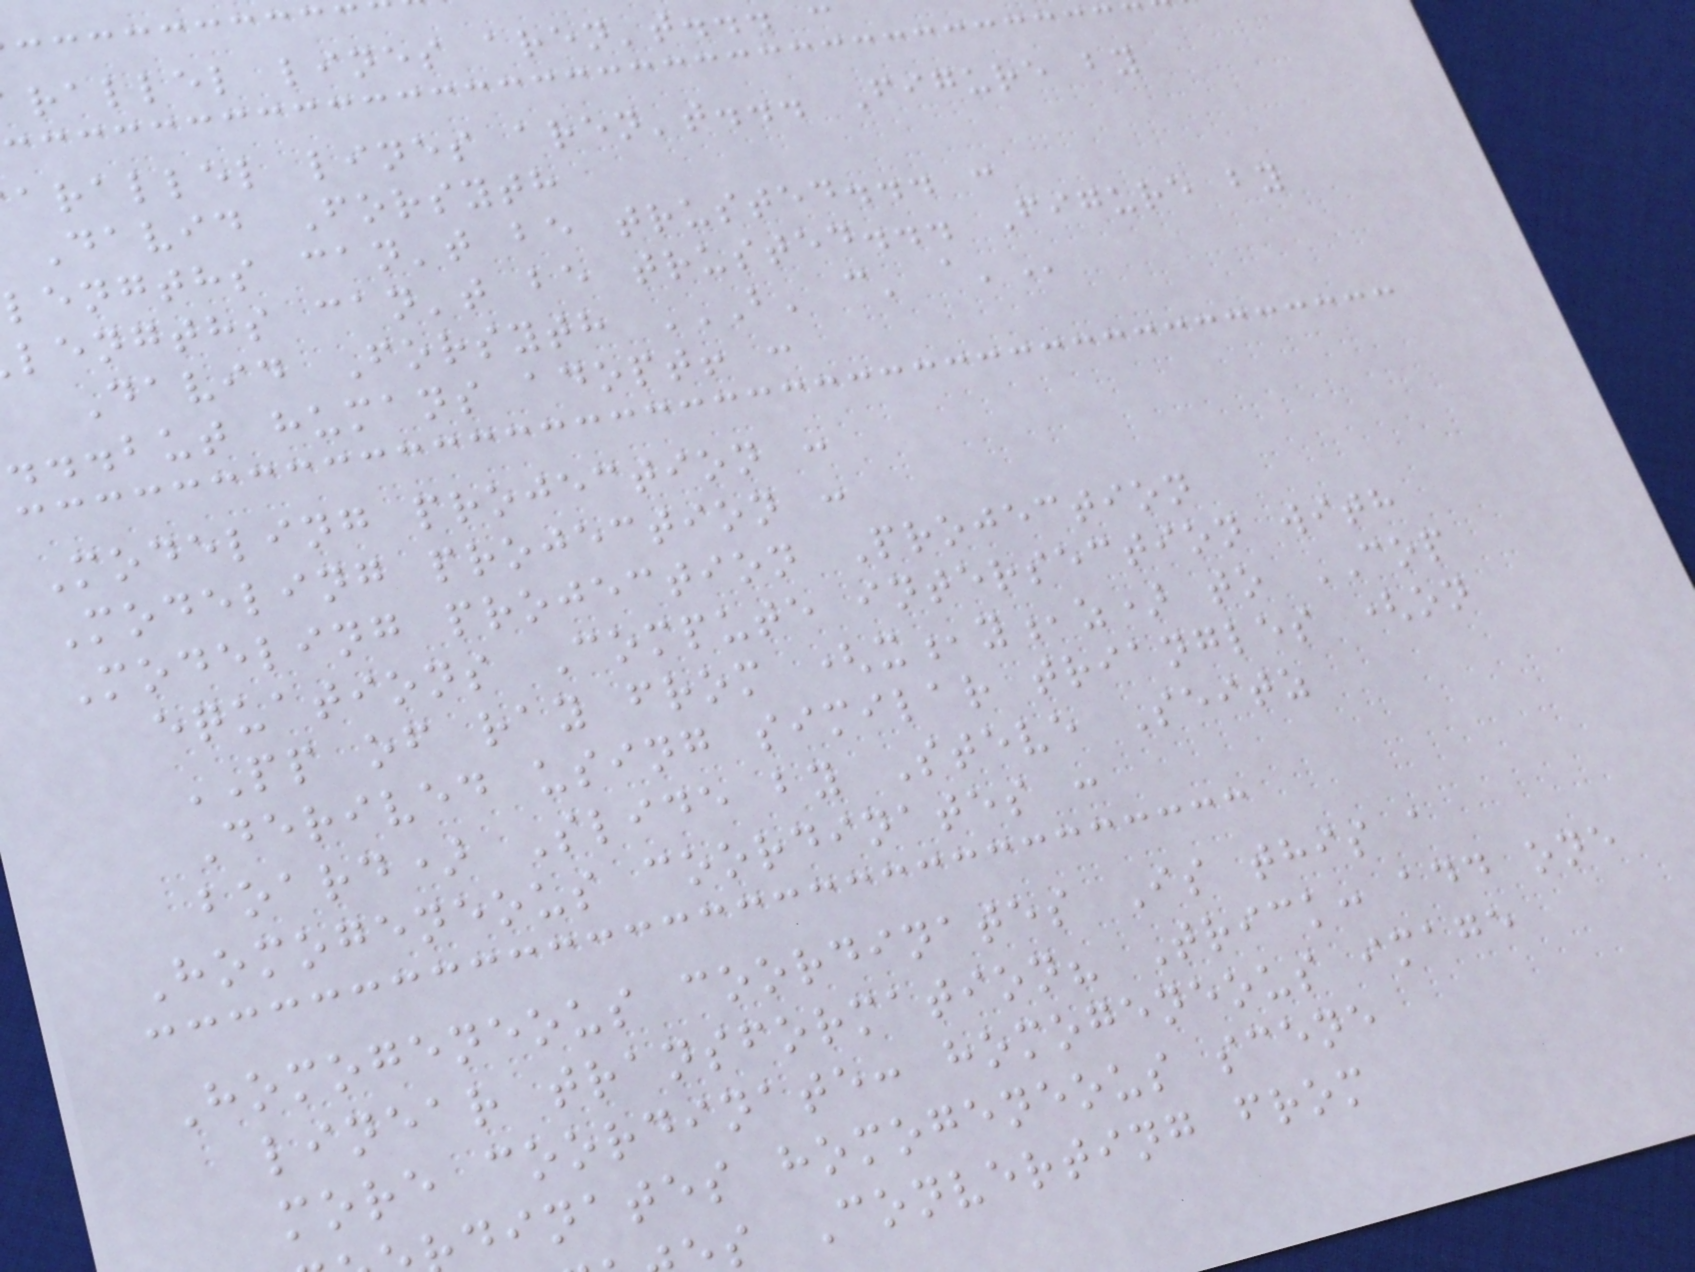rallel lines aren't...
arallel lines aren't... Figure by
David Forsyth
lengths can't be trusted... :
lengths can't be trusted... Figure by
David Forsyth B' C' A'
...but humans adopt! :
Modeling projection :
Modeling projection :
Modeling projection Projection
equations Compute intersection with
PP of ray from (x,y,z) to COP
Derived using similar triangles (on
board) Slide by Steve Seitz
Homogeneous coordinates :
Homogeneous coordinates Is this a
linear transformation? Trick: add one
more coordinate: homogeneous image
dinates homogeneous scene
s Converting from
